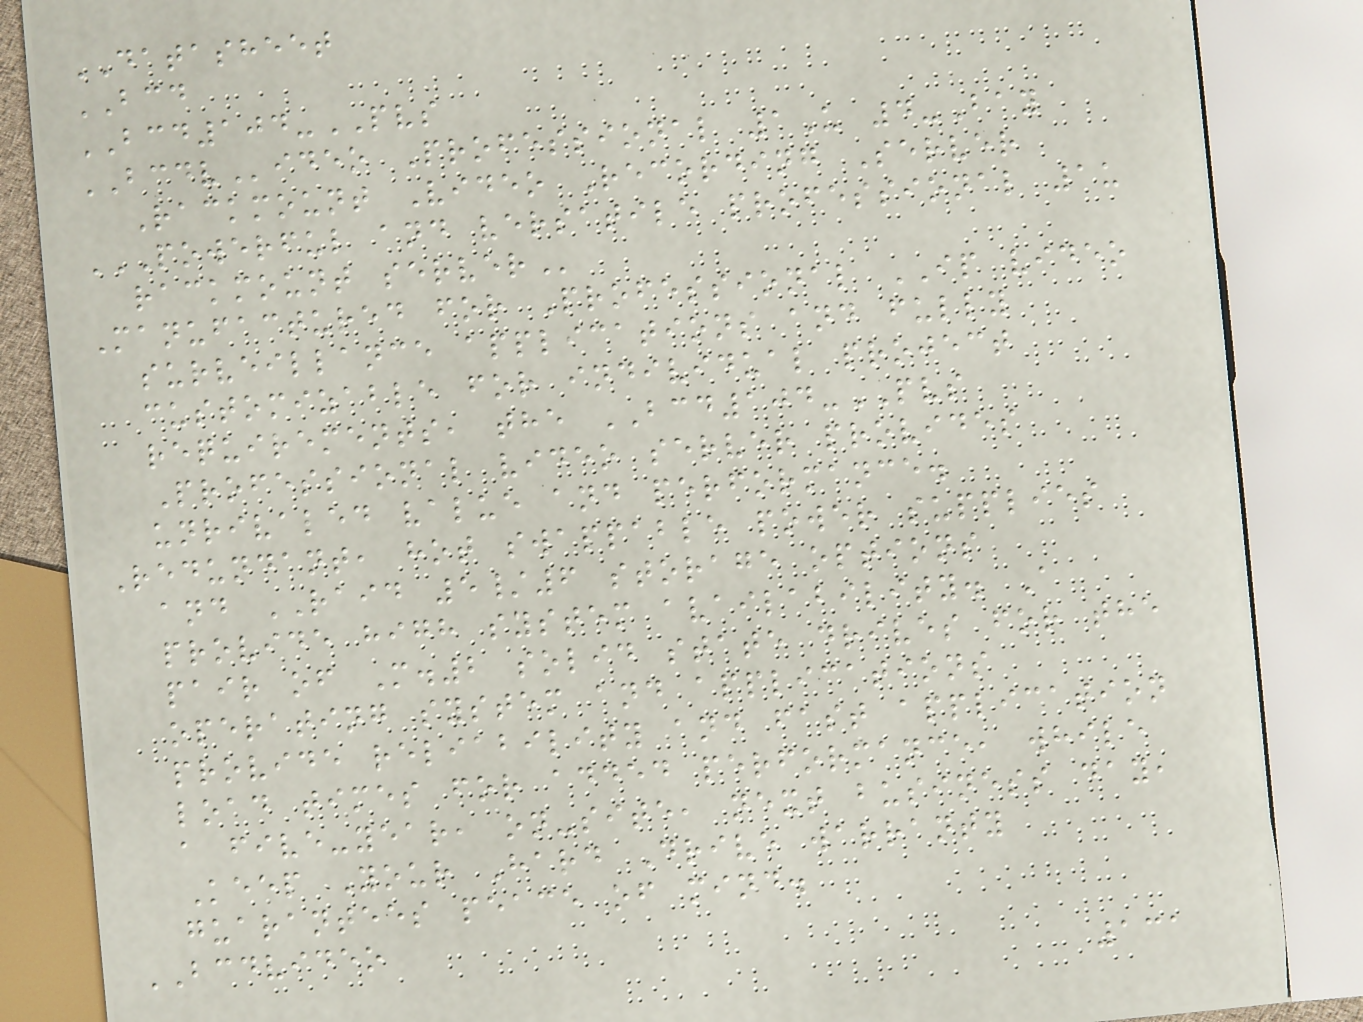DATASHEET
BCD
BCD104-PVS
BCDVideo Professional 1U 4-Bay
Rackmount Video Recording Server
POWERFUL AND VERSATILE PROFESSIONAL 1U
RACKMOUNT SERVER
Manufactured for Professional IP video
surveillance applications and fully
customizable for individual project
requirements, the BCD104-PVS
Professional video server provides
unrivaled value and performance.
Redundant, hot swappable power supplies
and RAID 5/6 storage options
provide high system availability. A
pair of M.2 solid state drives for the
operating system and applications
provide reliability and fast application
load times for added performance, while
a five-year, on-site, next business day,
Keep Your Hard Drive warranty
guarantees peace of mind.
BCDVIDEO
131
